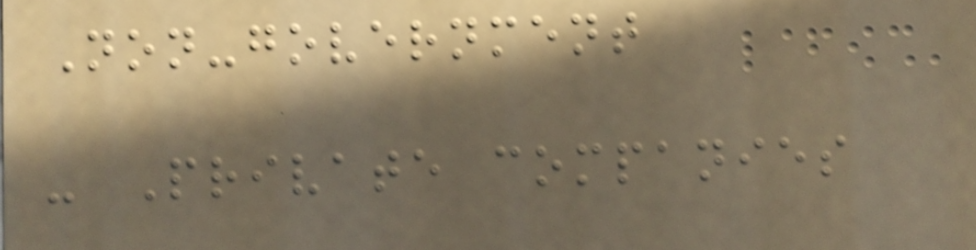Non-government
- Private companies
